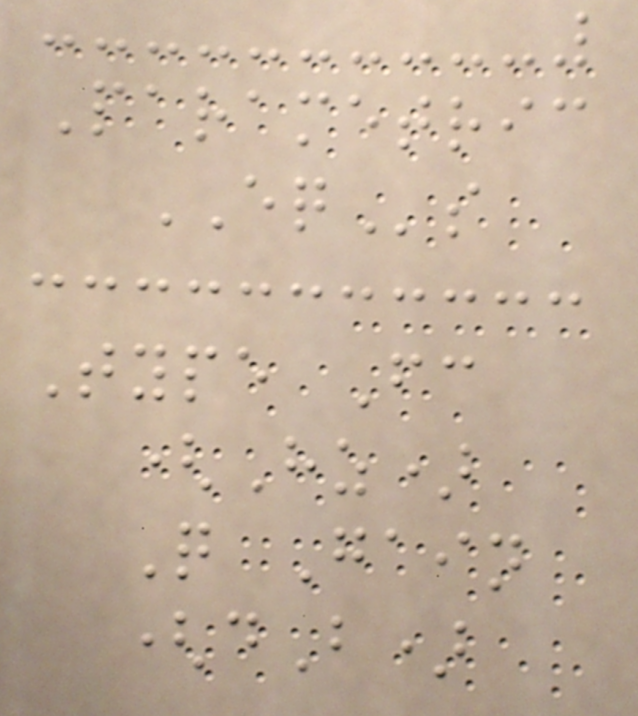Parametric
EQs
Type Fc
(Hz)
Q Gain
(dB)
